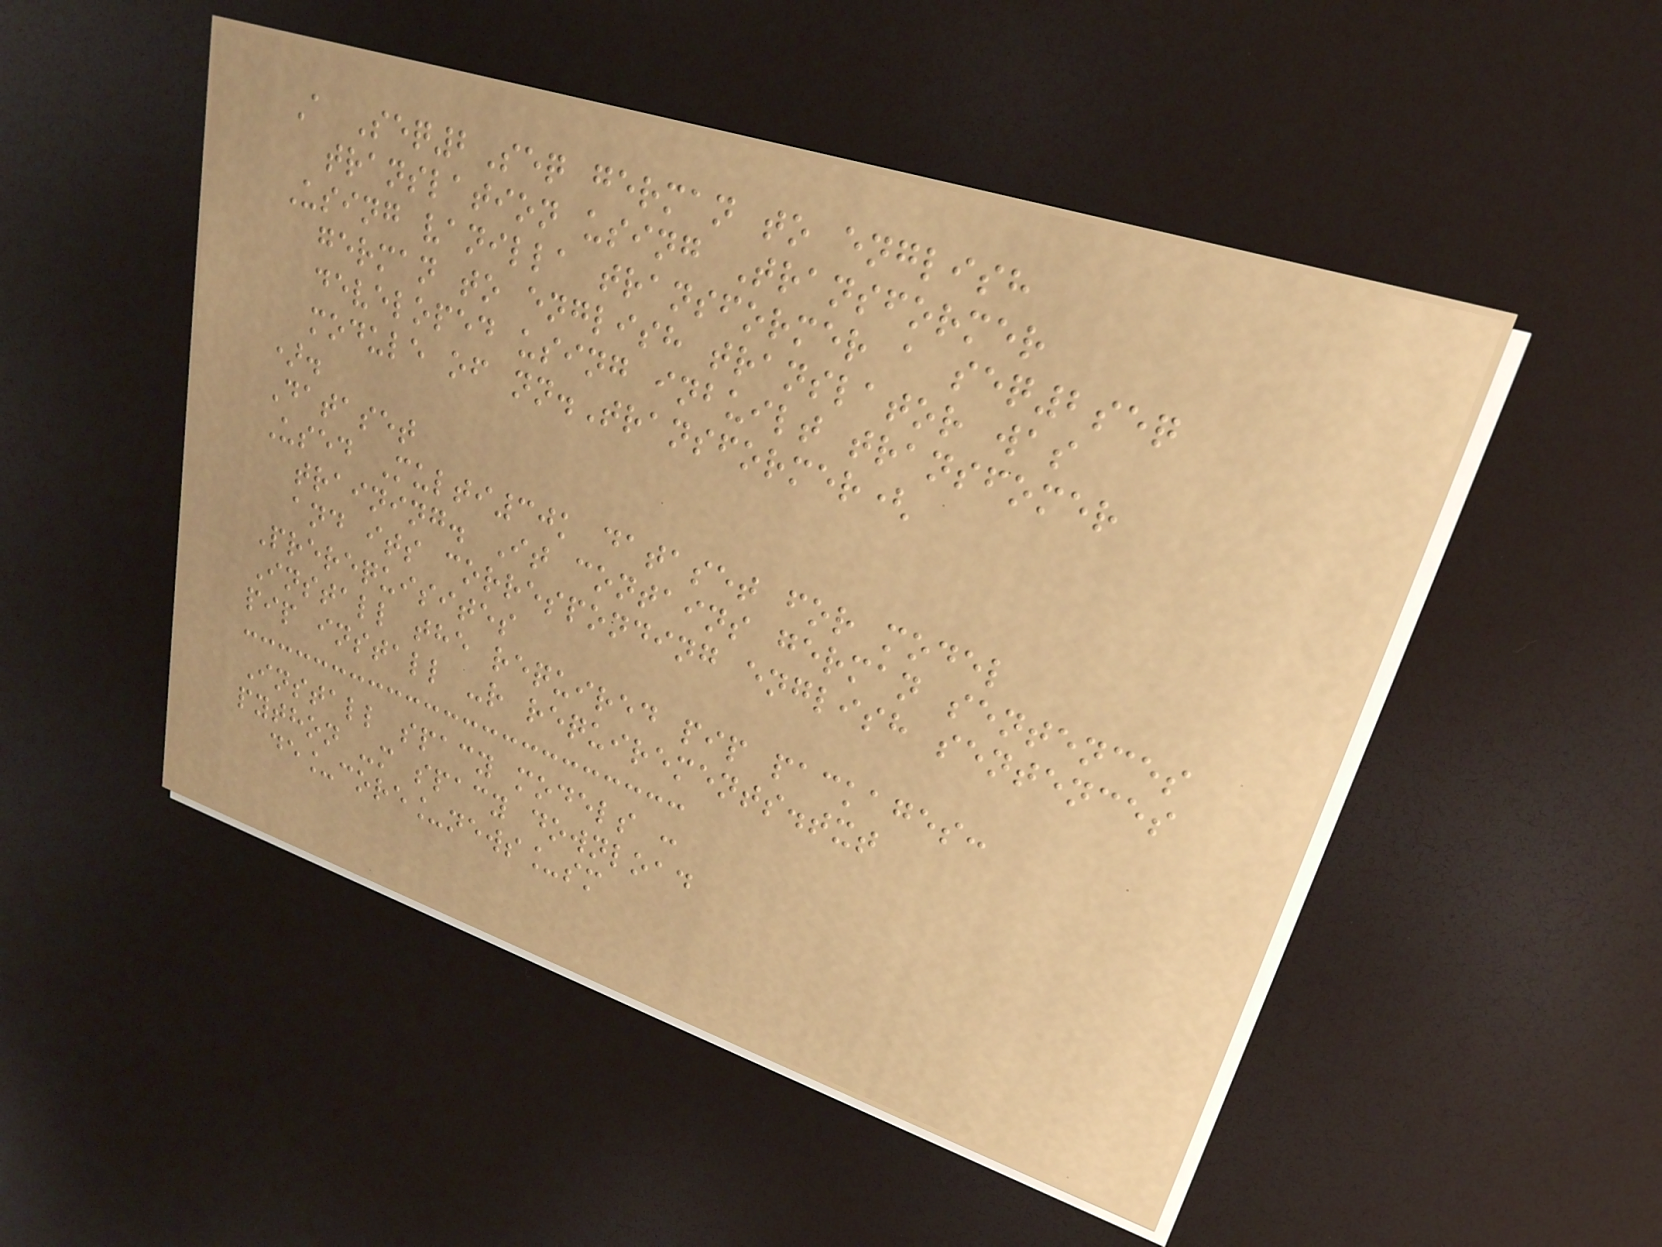A Seq2Seq german to english
translation using Transformer
Using vanilla transformer a seq2seq
german to english translator was
developed using inbuilt transfomer
module of nn.Transformer(
).
Dataset
Used Multi30k dataset for model
training. It contains german sentences
and its corresponding english sentences
Prerequisites
Install the required pip packages:
pip install -r requirements.txt
Install spacy models :
python -m spacy download
de_core_news_sm
